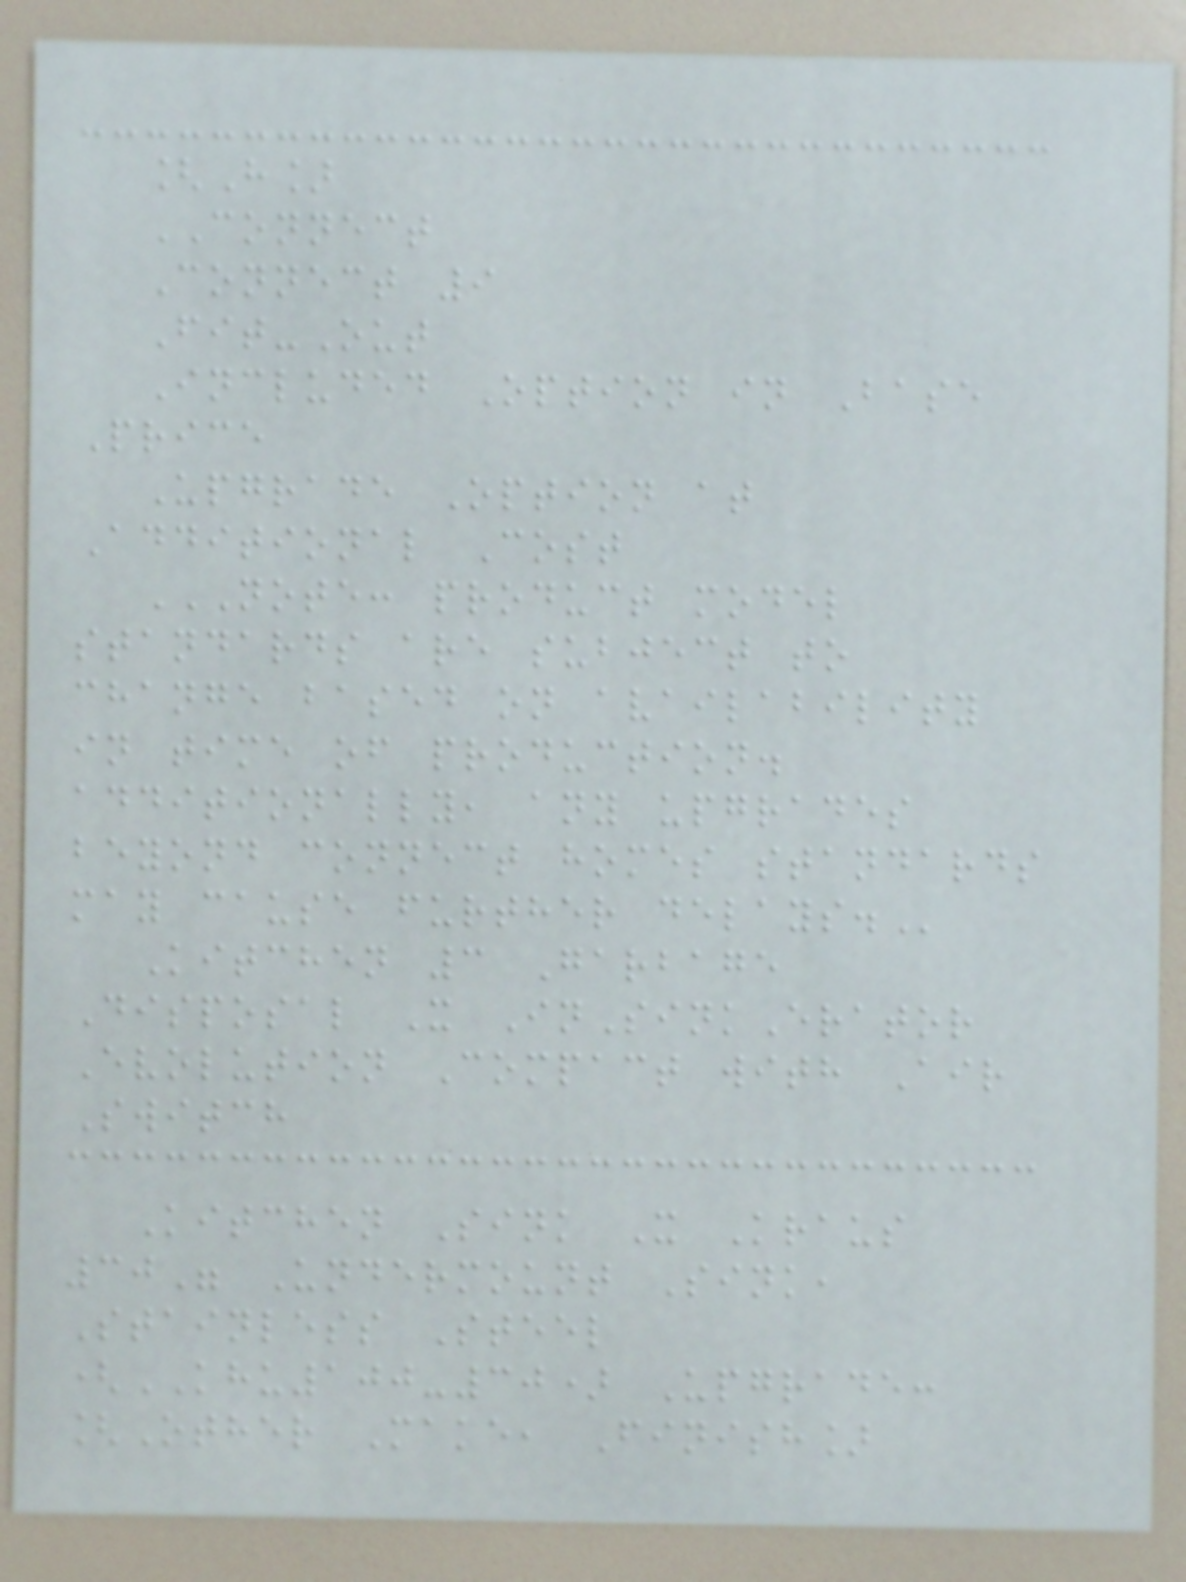[H]
CONNECT
Connect 9
Fit-Out
Included Option in Base
Price
Upgrade Option at
Additional Cost
NOTE: PRODUCT MODEL
STANDARDS ARE SUBJECT TO
CHANGE BASED ON AVAILABILITY
IN TIME OF PRODUCTION.
ADDITIONALLY, ANY UPGRADES
BEYOND CONNECT HOMES STANDARDS
MAY CAUSE FURTHER DELAYS.
Kitchen 3 Garbage
Disposal X InSinkErator
Evolution Compact with Air
Switch
Kitchen Sink X Kraus
30" Undermount Sink,
Stainless Steel
(KHU100-30) Upgrade:
[Other Make, Finish]
